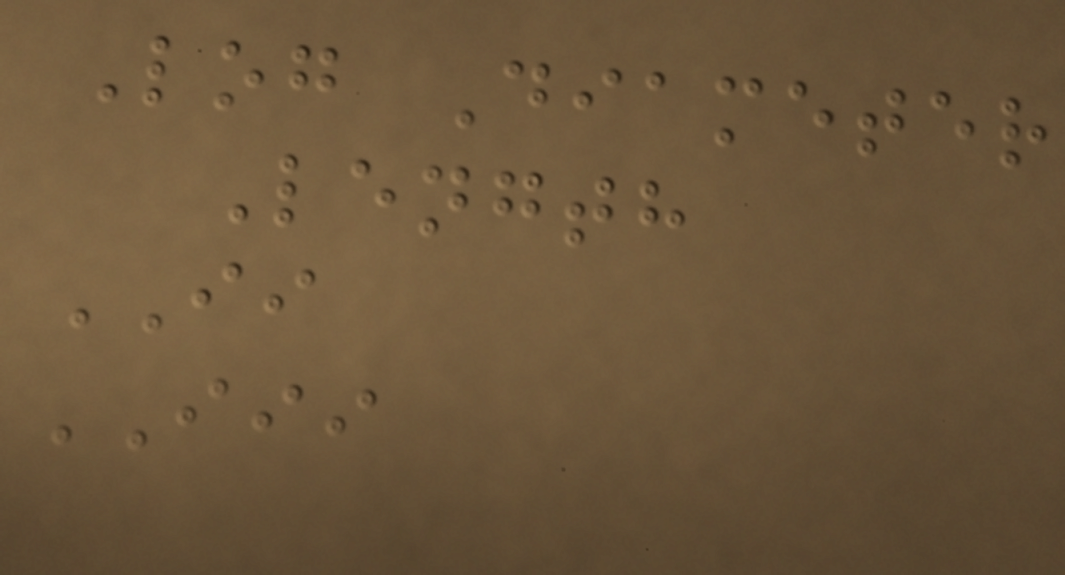Log Diameter
Length
II
III
